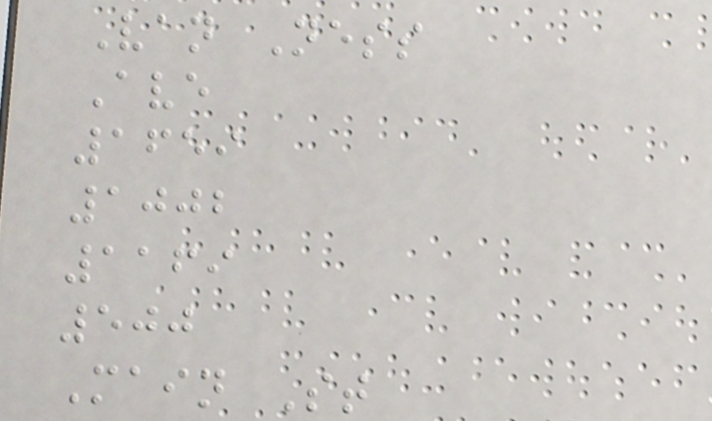Van Ness
Ave
1659
1002
1169
500
Main St
